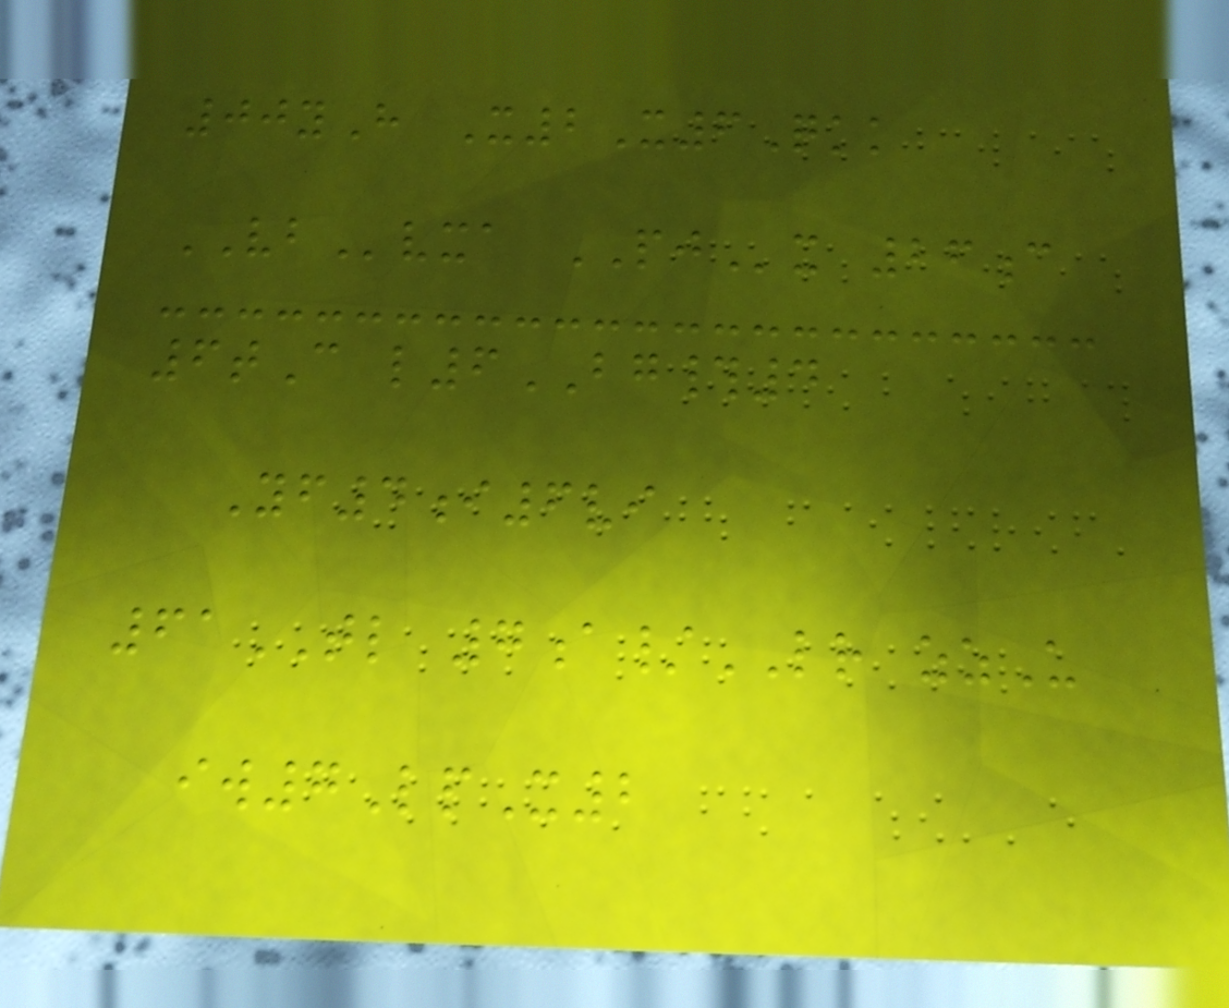00yH X2X6Qkk
VBvxa PJx 26c
6tC l6BG#4
Yf4i6vi
61TL 7a/LR zzU
iw7LpX2
